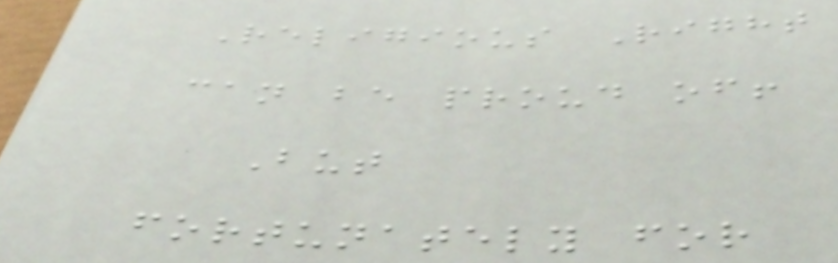Religious Right
can be proud of!
But
fortunately for
